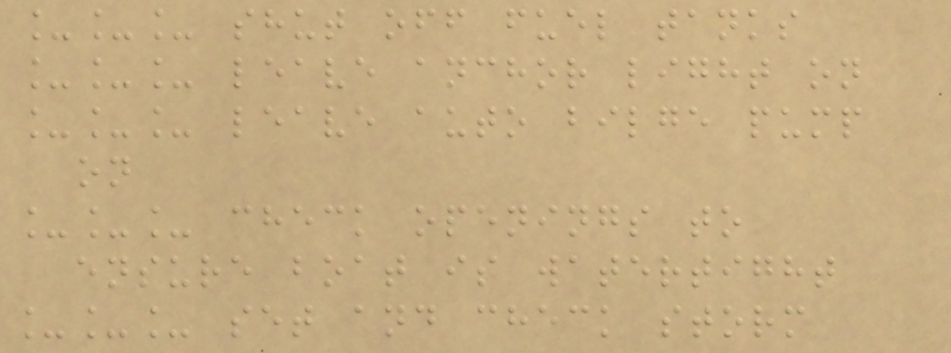___ shut off fuel tanks
___ leave anchor light on
___ leave auto bilge pump
on
___ check openings to
ensure boat is watertight
___ set and check storm
